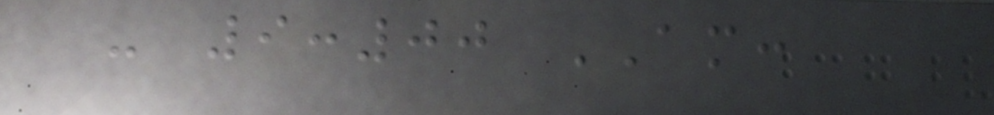- 9:00 AM:
